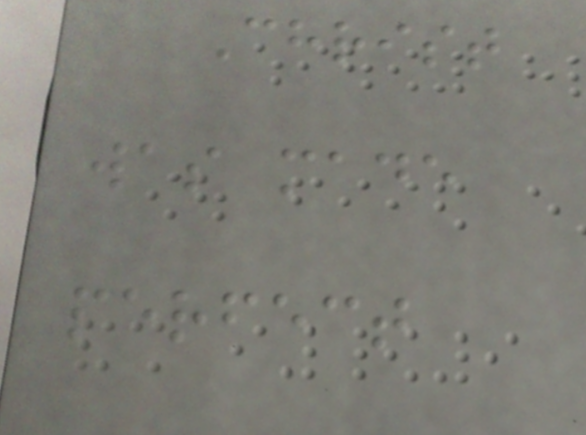Christ
was made
perfect
